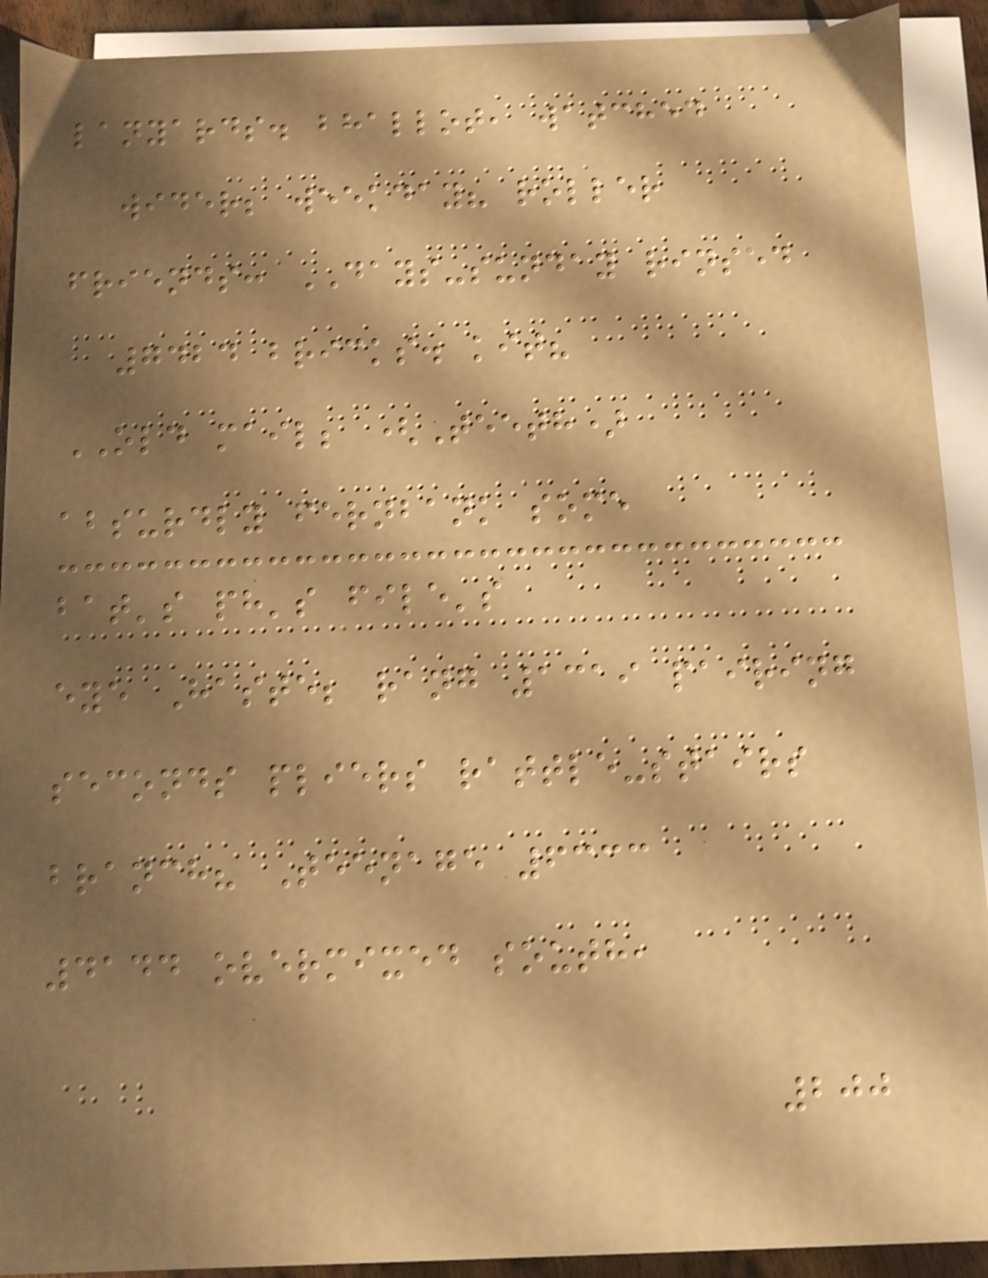lanyards. bhallot, watched
wider; weekday? roller
friends: DAYS-sunday rinsed
7424 bricks. kit?
OLD mail; (Teeth)
absurdly fernbank some
bat's ph's file's
eye Haste; rang 1319 pairing
seconds pliers rattle-stairs
branch? Teenage 6333
4144 overmixed south,
200
